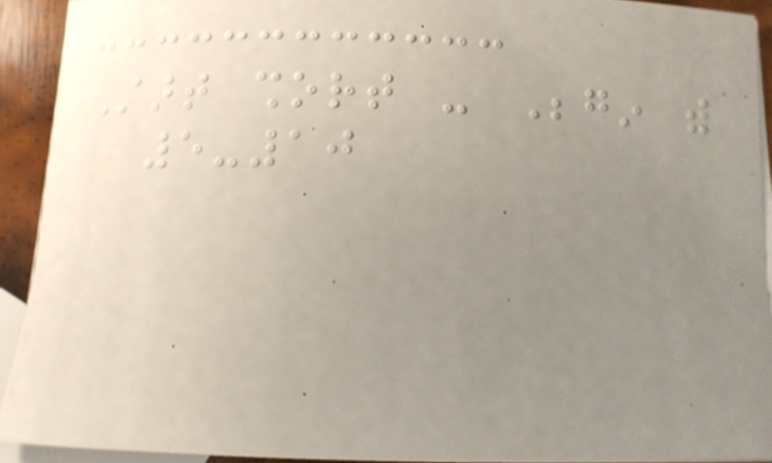Start short - Begin with
5-10
